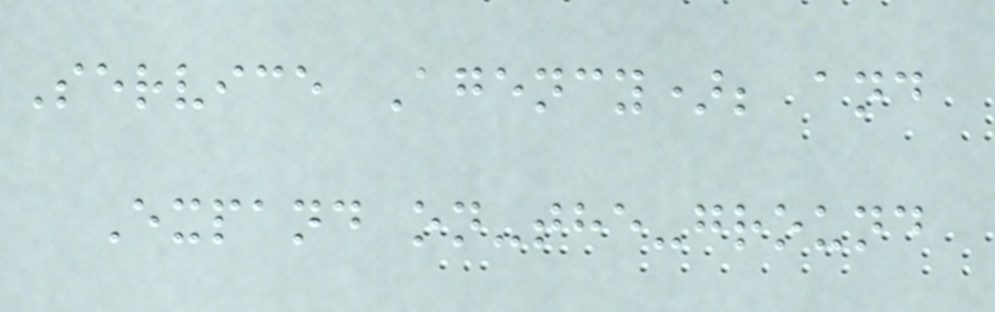Service Agency); and
Expand on-the-ground
